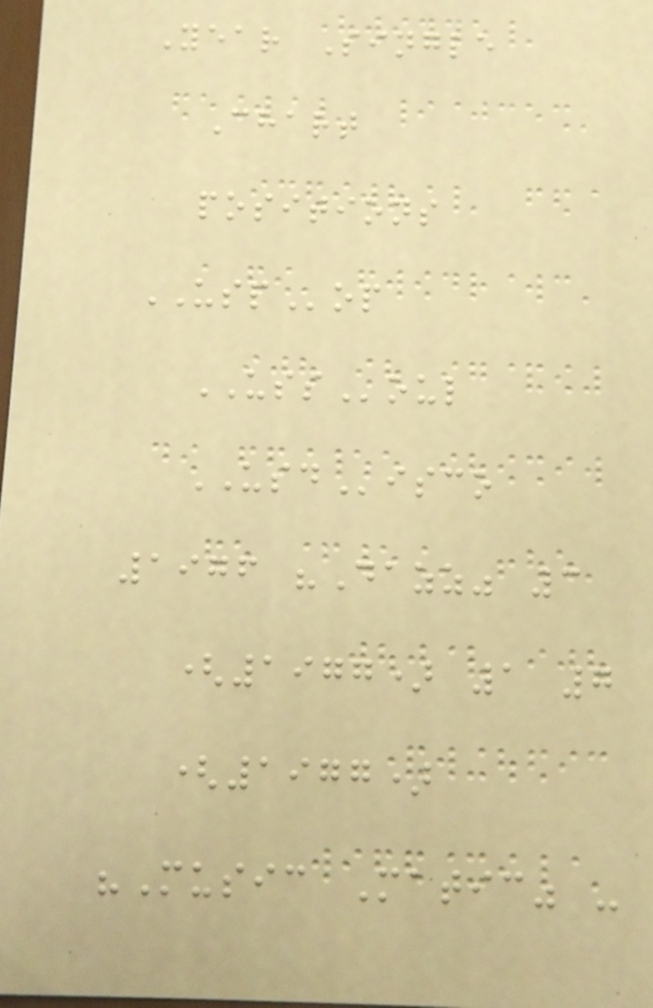Year Single
Chart
positions
USPop
USSoul
USDisco
1976 "Dazz" 3
(1977) 1 7
(1977)
"Music Matic" -
